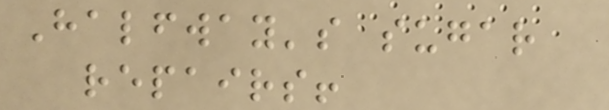Halfway's sugar
repairs!
